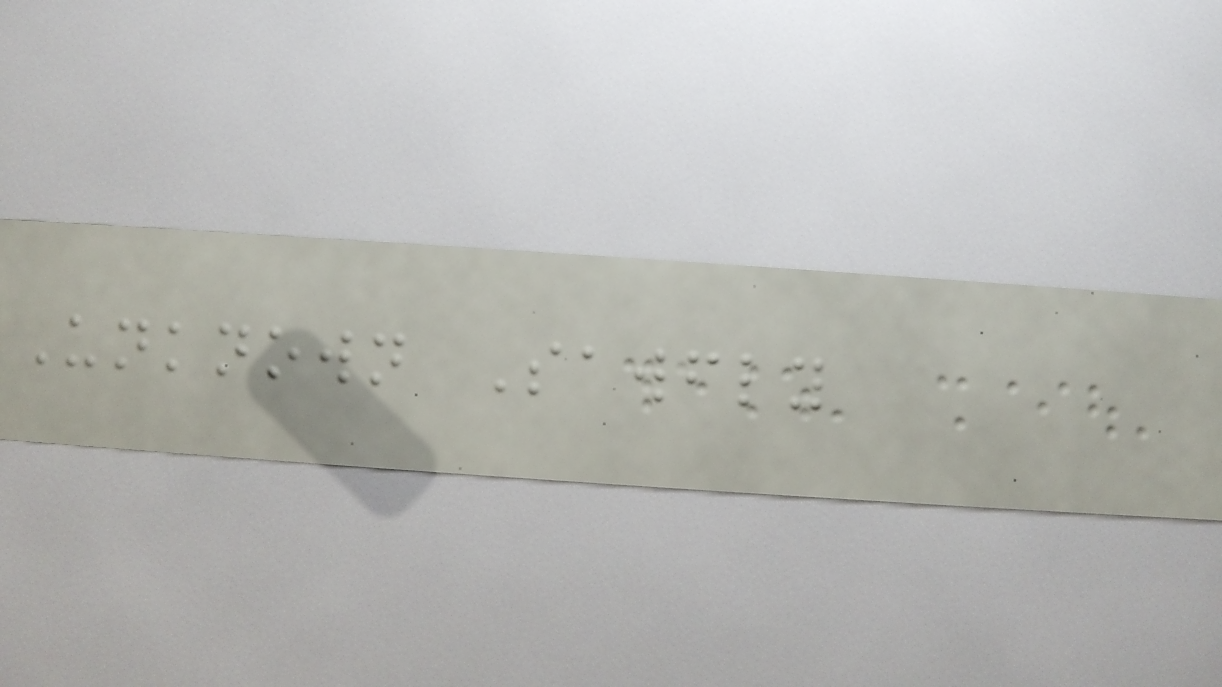Unknown Sawfly
